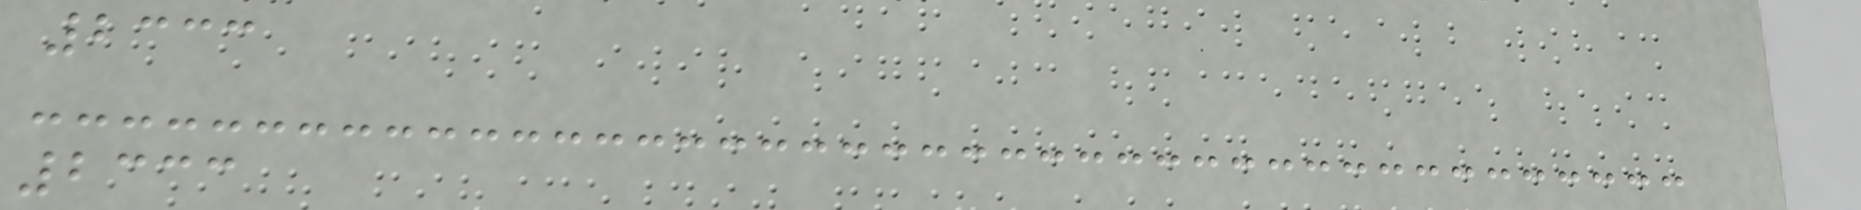2333
2333
